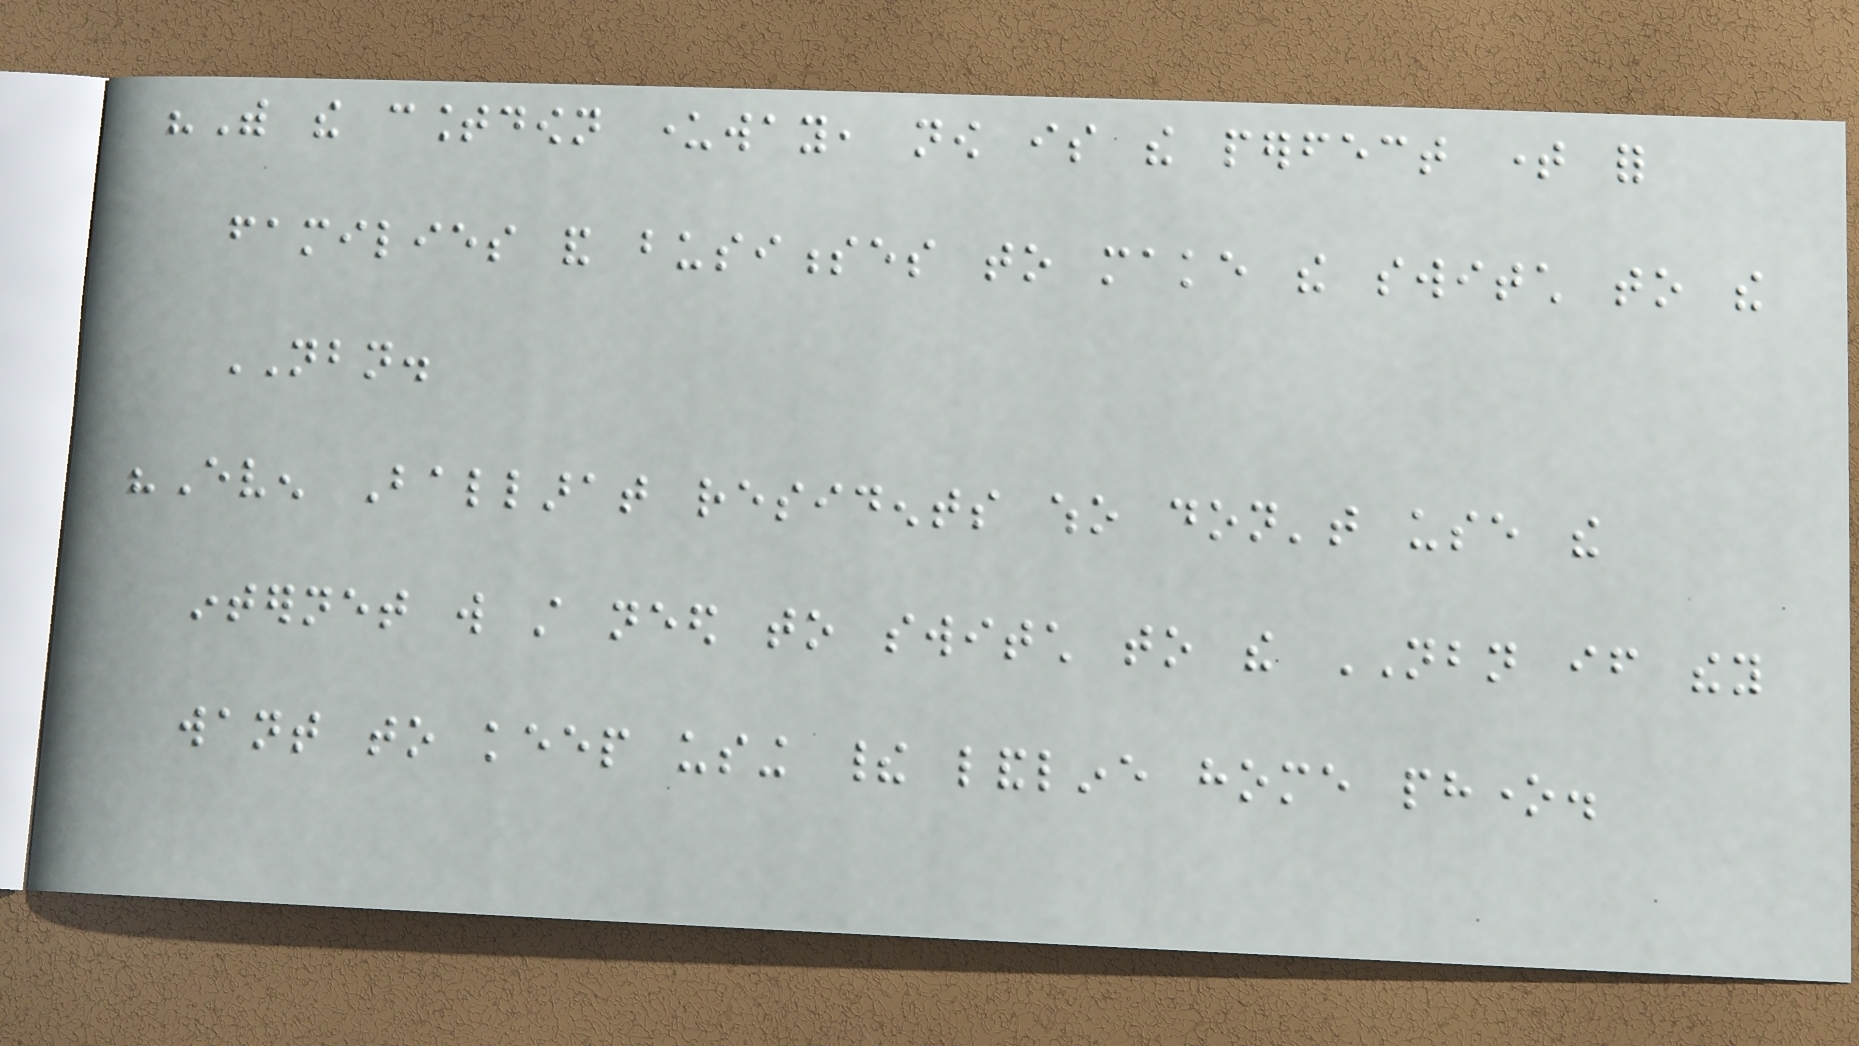"With the countdown underway, now is the perfect time for
families and businesses to make the switch to the
NBN.
"Even Ballarat residents who don't use the
internet will still need to switch to the NBN if they
want to keep using their landline home phone.
